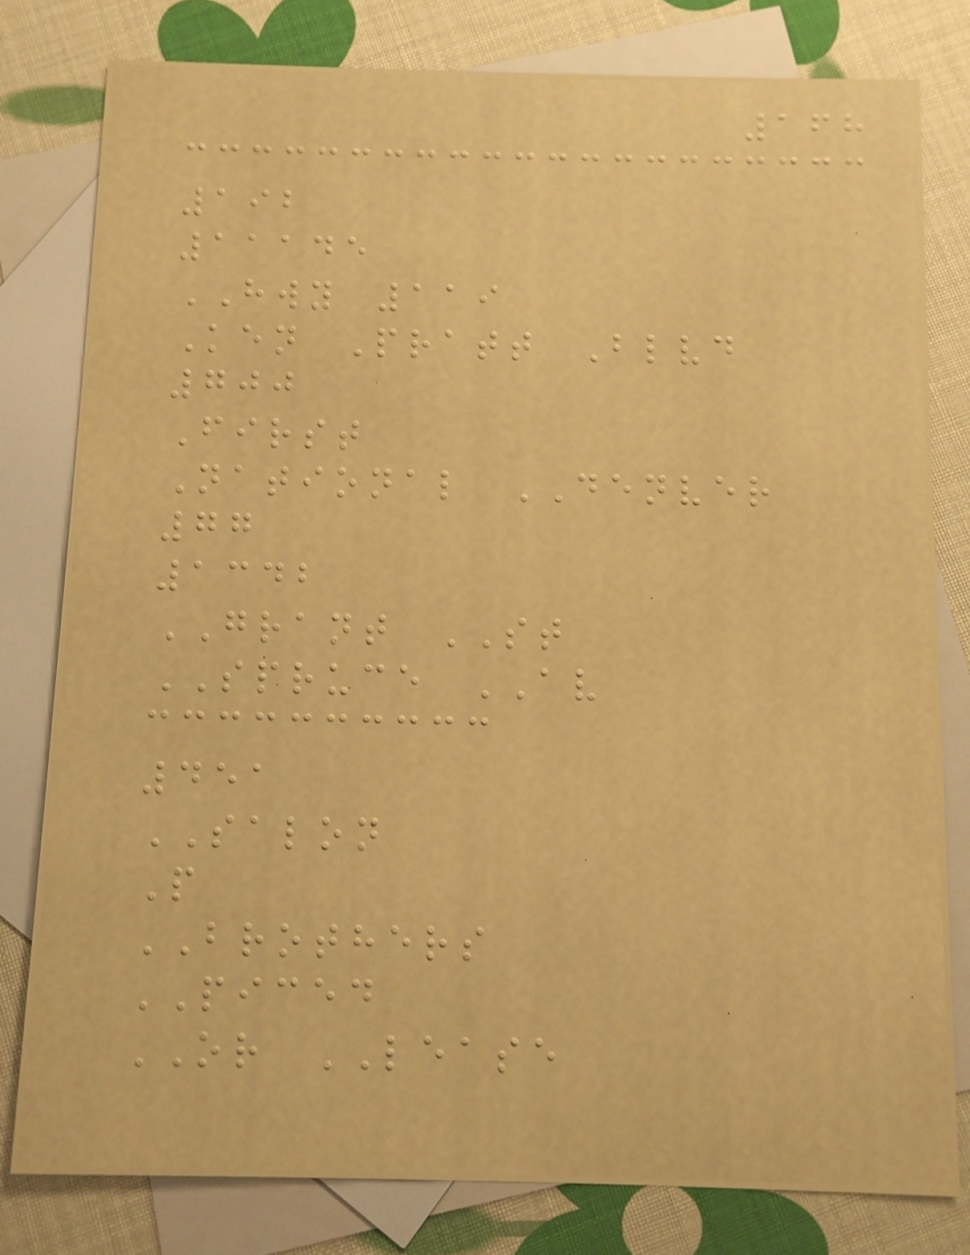168
192
11145
HWY 119
Ken Pratt Blvd
700
First
National DENVER
77
1342
GRANT ST
SPRUCE AV
451
SALON
P
BROTHERS
PICED
OR LEASE
